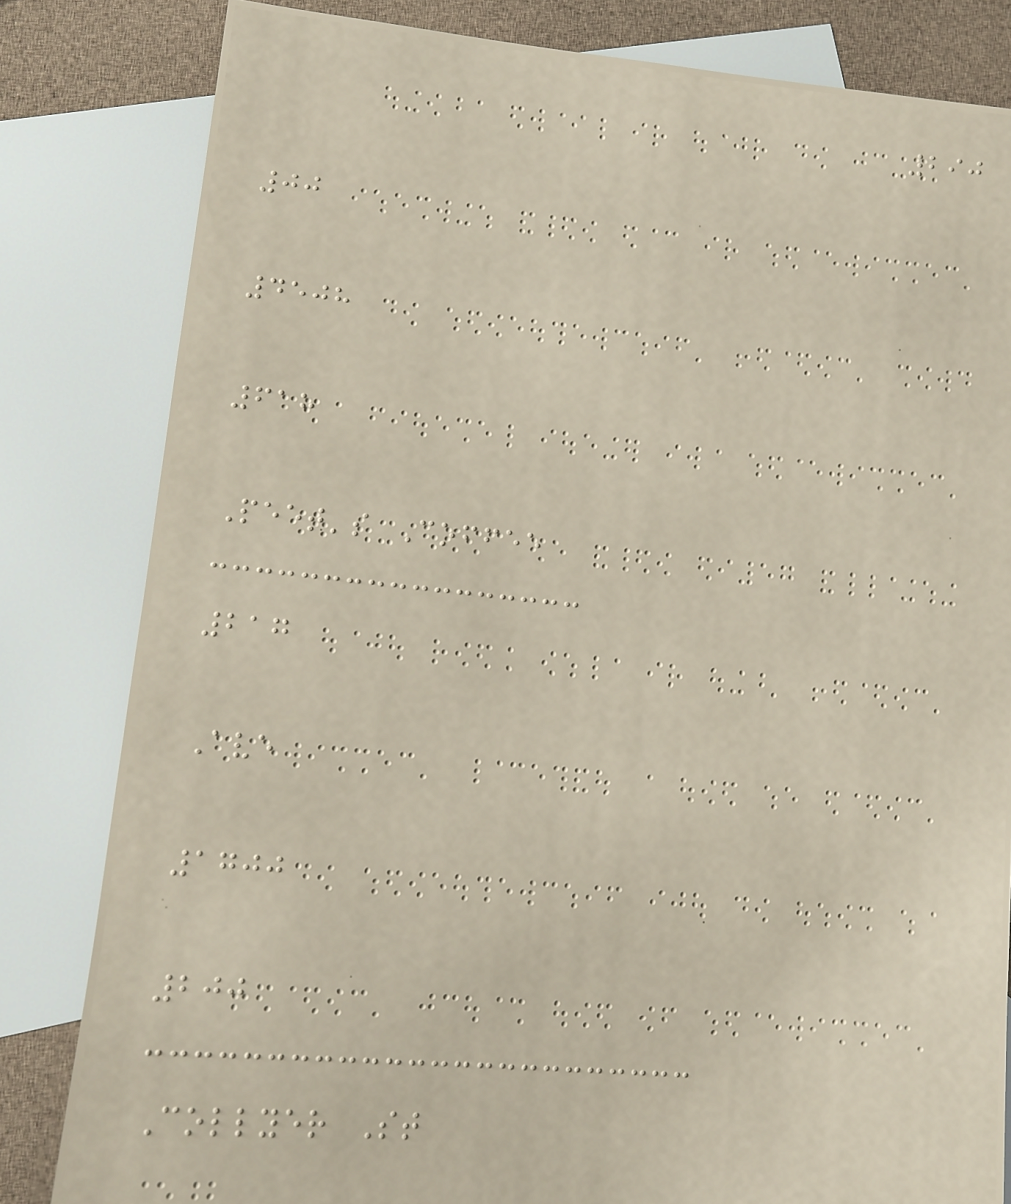290
00
4508
618
Peet's Coffee
217
Ave
1700
200
Collyer St
